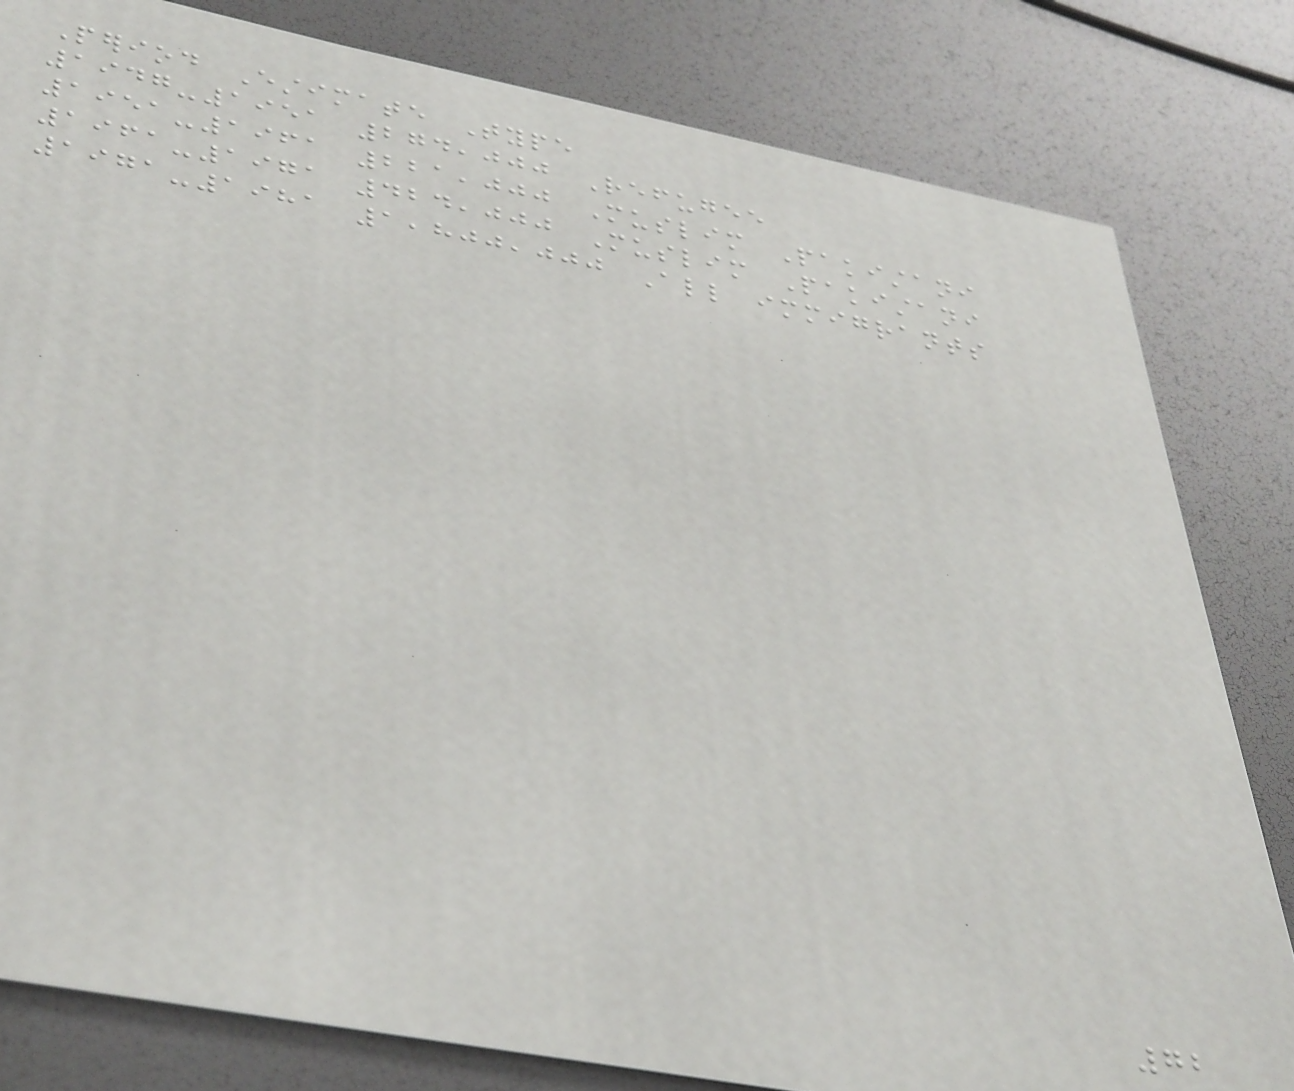Period Estimate Type
1947-1951 274,000 Refugee
1951-1961 221,000 Muslim Pakistani
1961-1971 424,000 Muslim Pakistani
1971-1981 1,800,000 All immigrants
72
